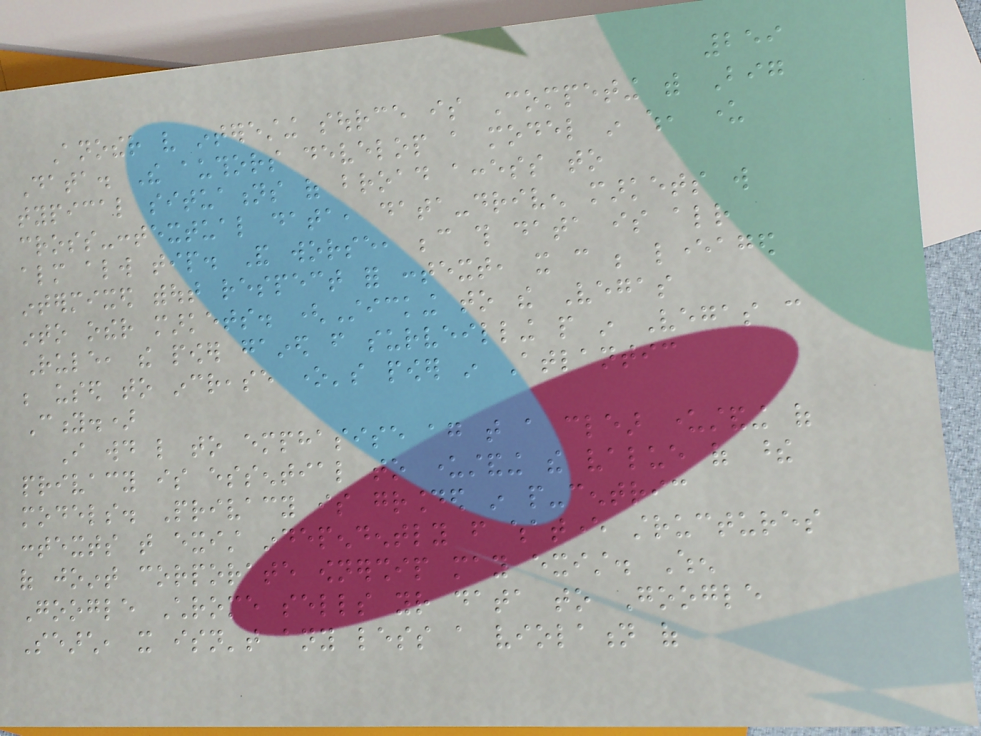259
Another very interesting source is Competing with Big
Data. The authors develop a model in which, under
typical situations of broad access to
cross-contextual data, data-driven markets will
almost always tip. And worse, because this data is already
intermixed without respect for context, it can be leveraged
into other markets. (Sticking to the Vegas
Rule, the power gained from surveilling people in Vegas can
be used to increase one's power in Atlantic
City.)
I would like to emphasise again that a clear understanding of
privacy is essential to understanding the value of these
models. Privacy is grounded in people-centric
contexts that exist independently from whatever structures
of joint corporate ownership may exist. When
Google Chrome sells your data to Google
Search, it isn't any less a violation of
